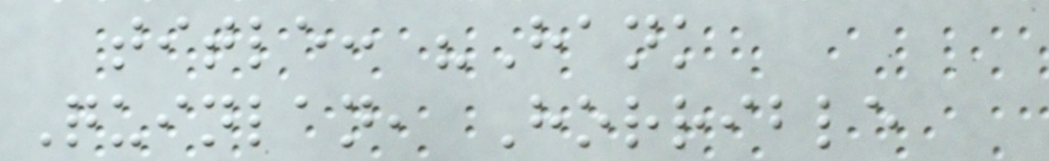title: "Hank
Quinlan, Horrible
